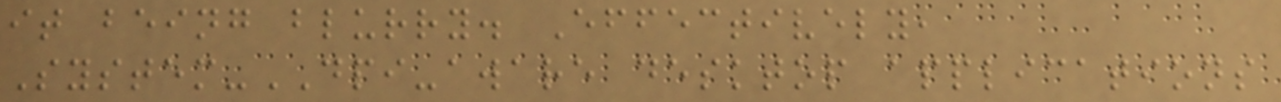it being blurry. Effectively,
System-DPI-aware desktop applications
